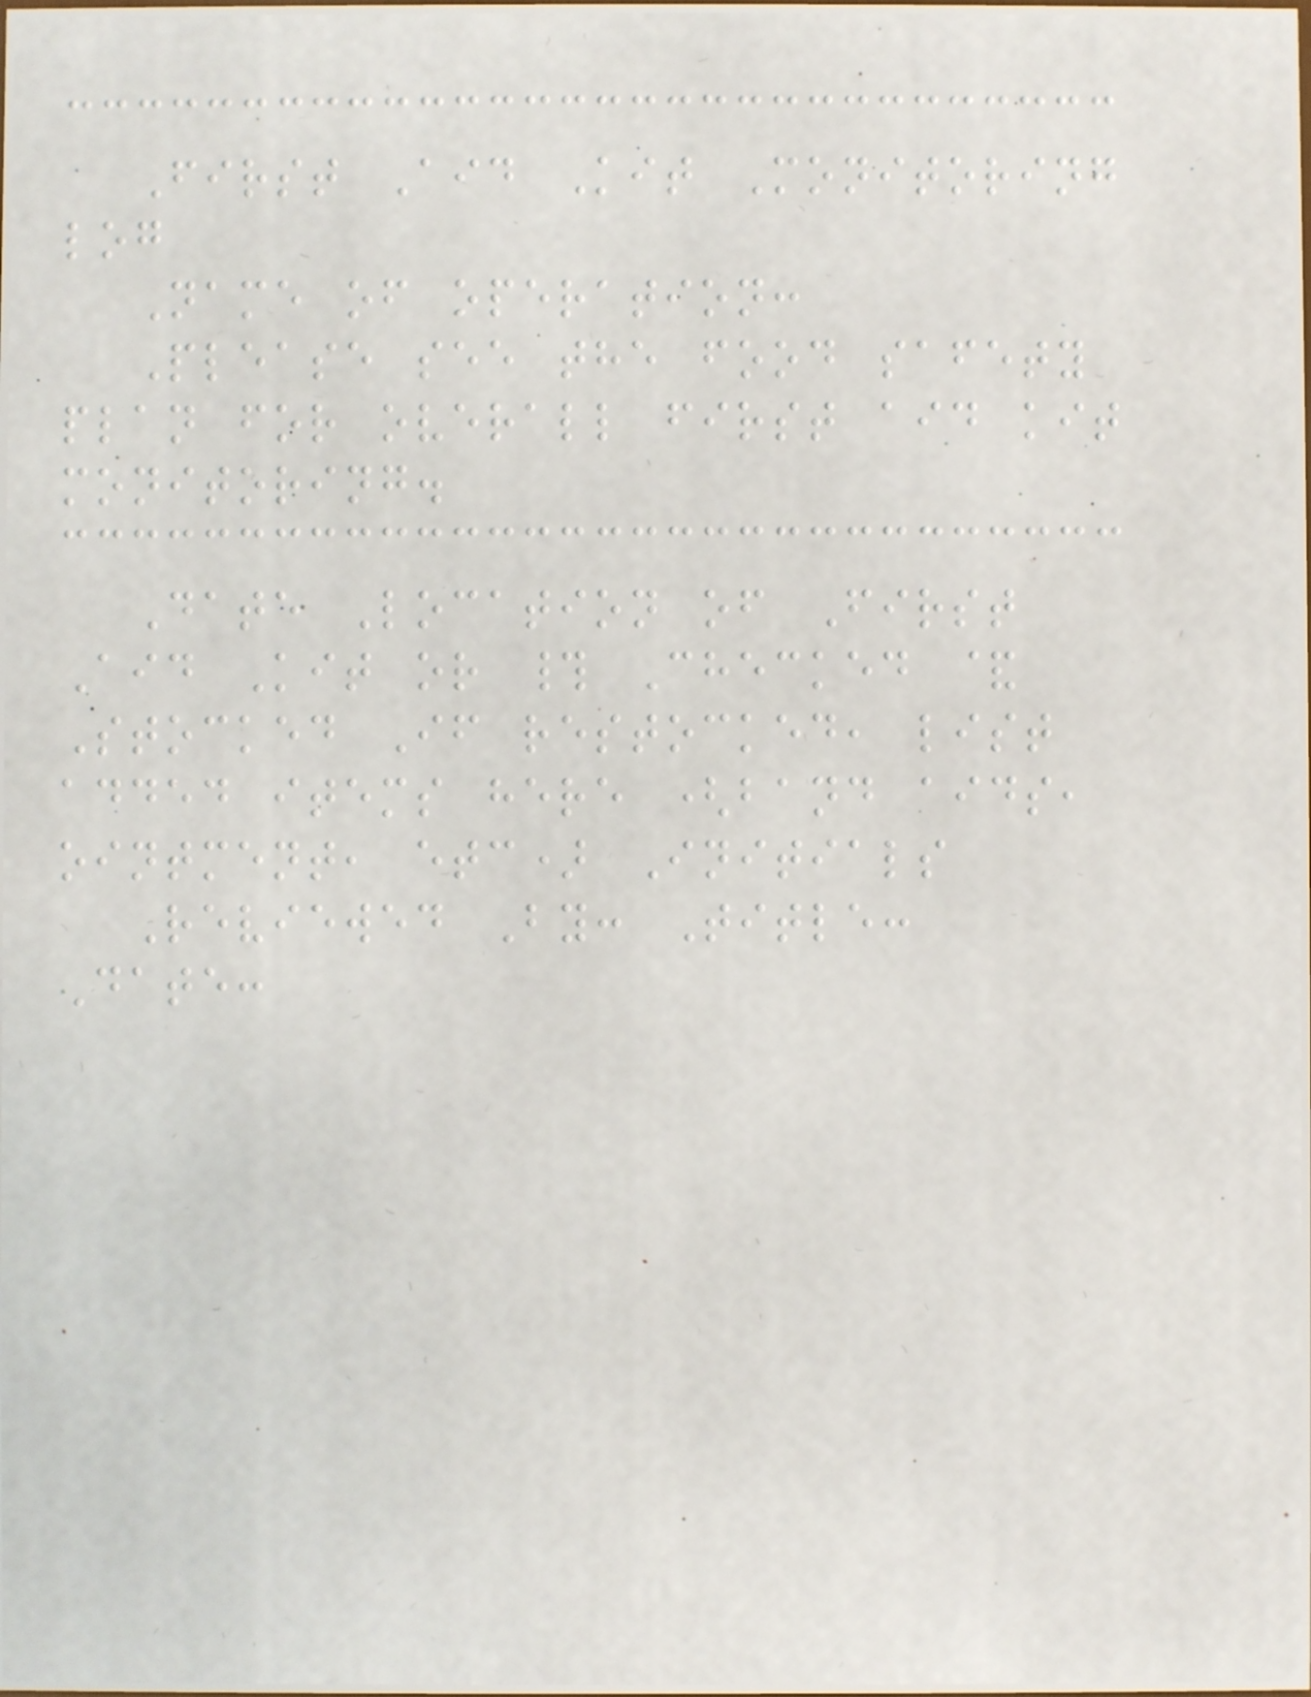First Aid Kit Monitoring
log
Name of operation:
Please see the food safety
plan for overall first aid kit
monitoring.
Date Location of First
Aid Kit or # Checked &
Stocked If restocked, list
added items here (band aids,
ointment, etc) Initials
Reviewed By: Title:
Date:
